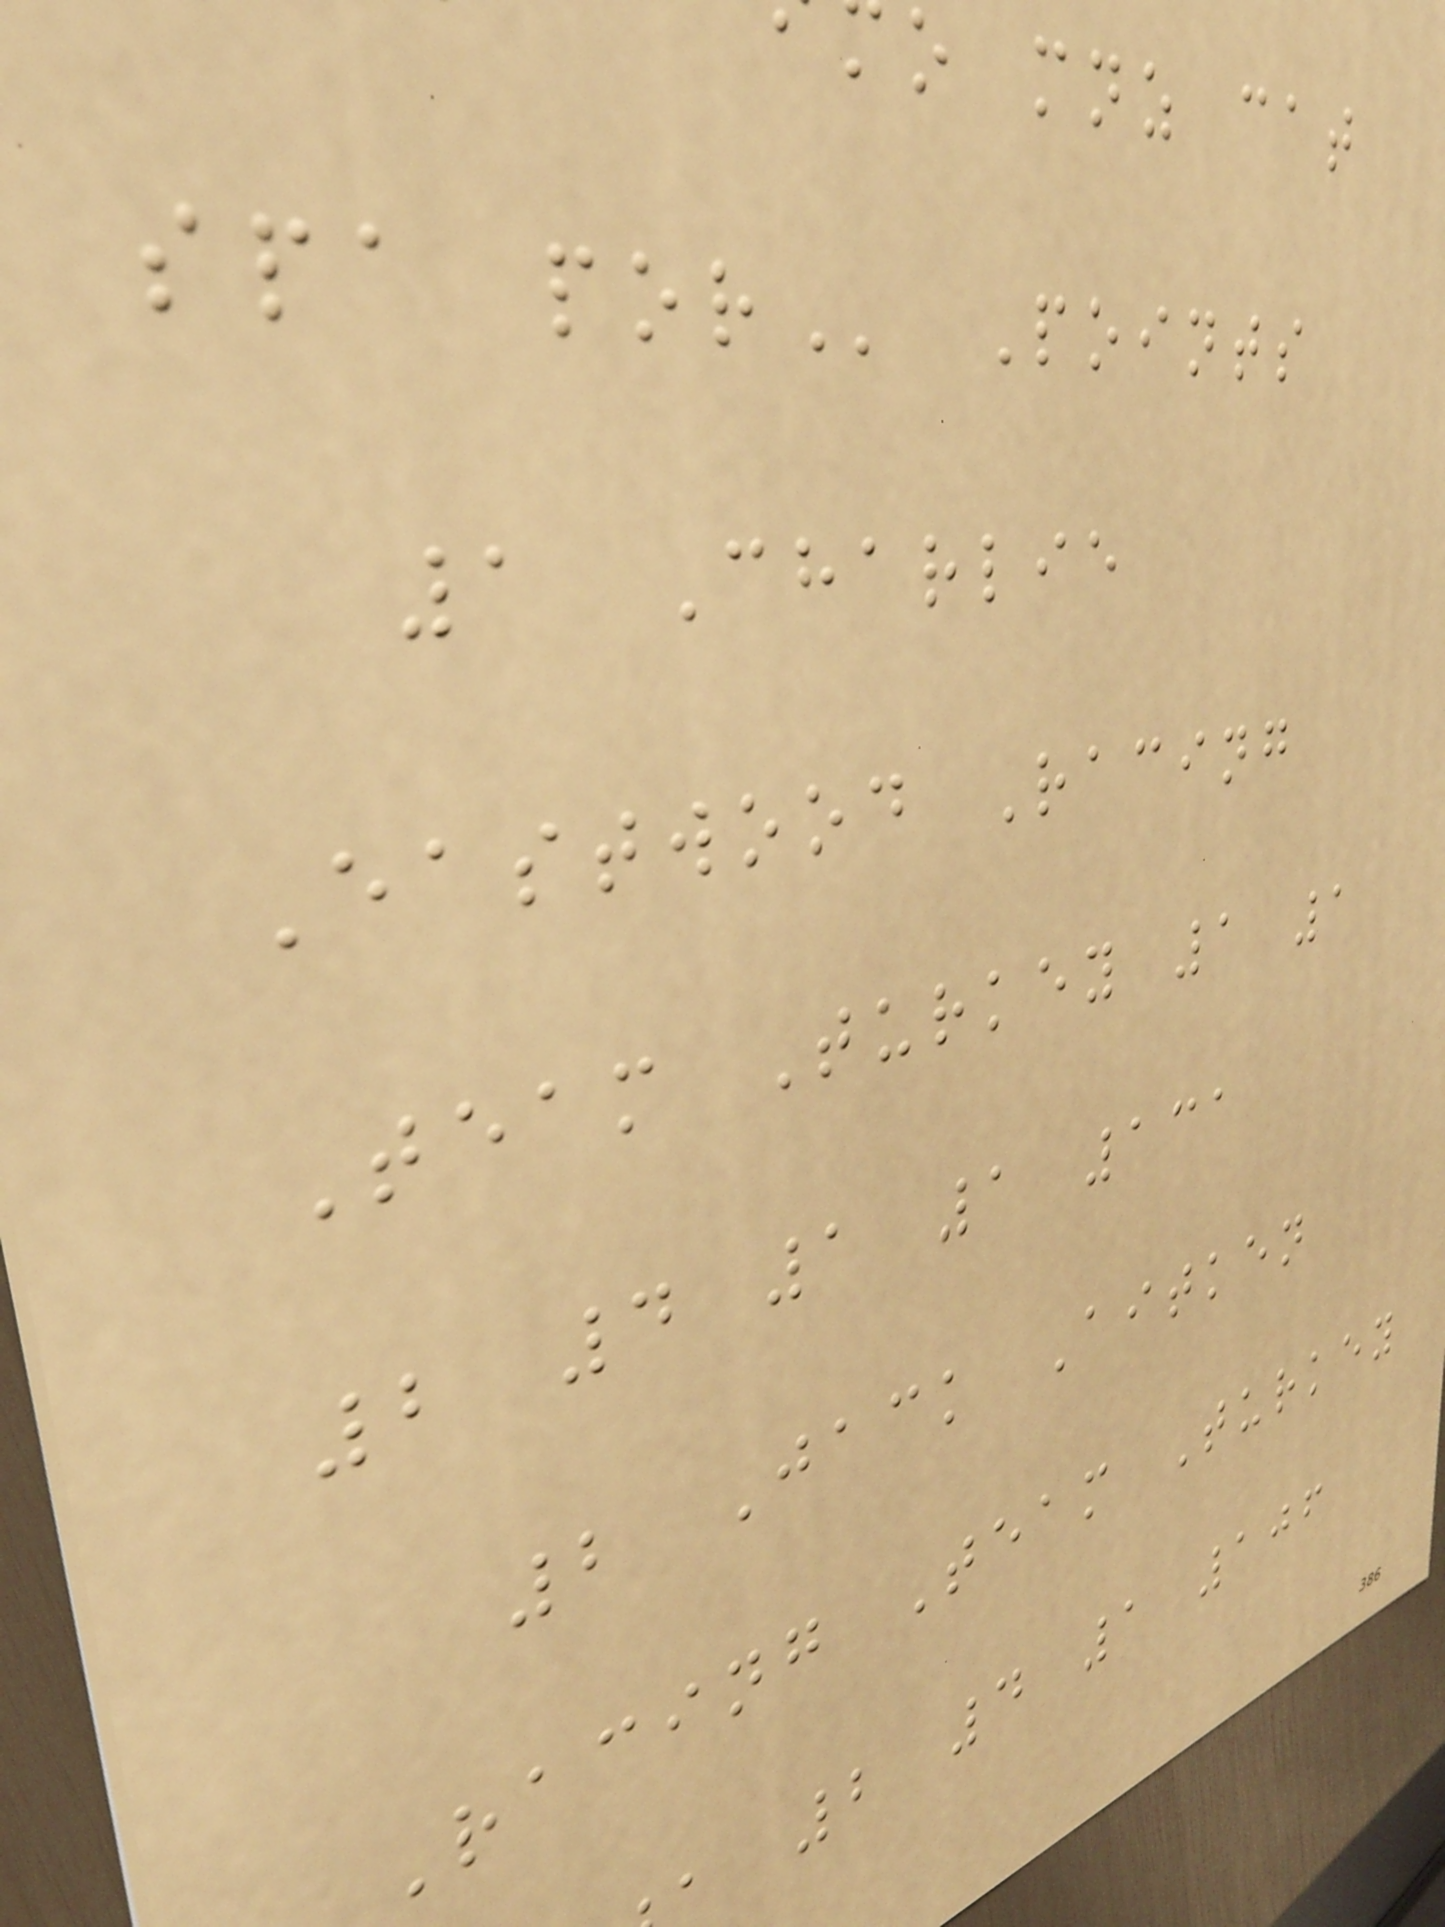o mnz cat
1 Charlie
Eastwood Racing
Team Turkey 1 1
2 4 1 1 131
2 Jack Aitken
Racing Team Turkey
2 4 1 106
